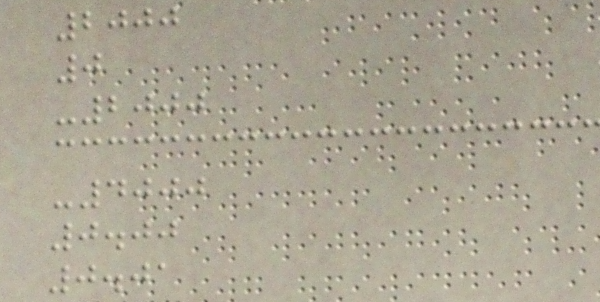2000
0
-2000
-4000
0.00
0.01
